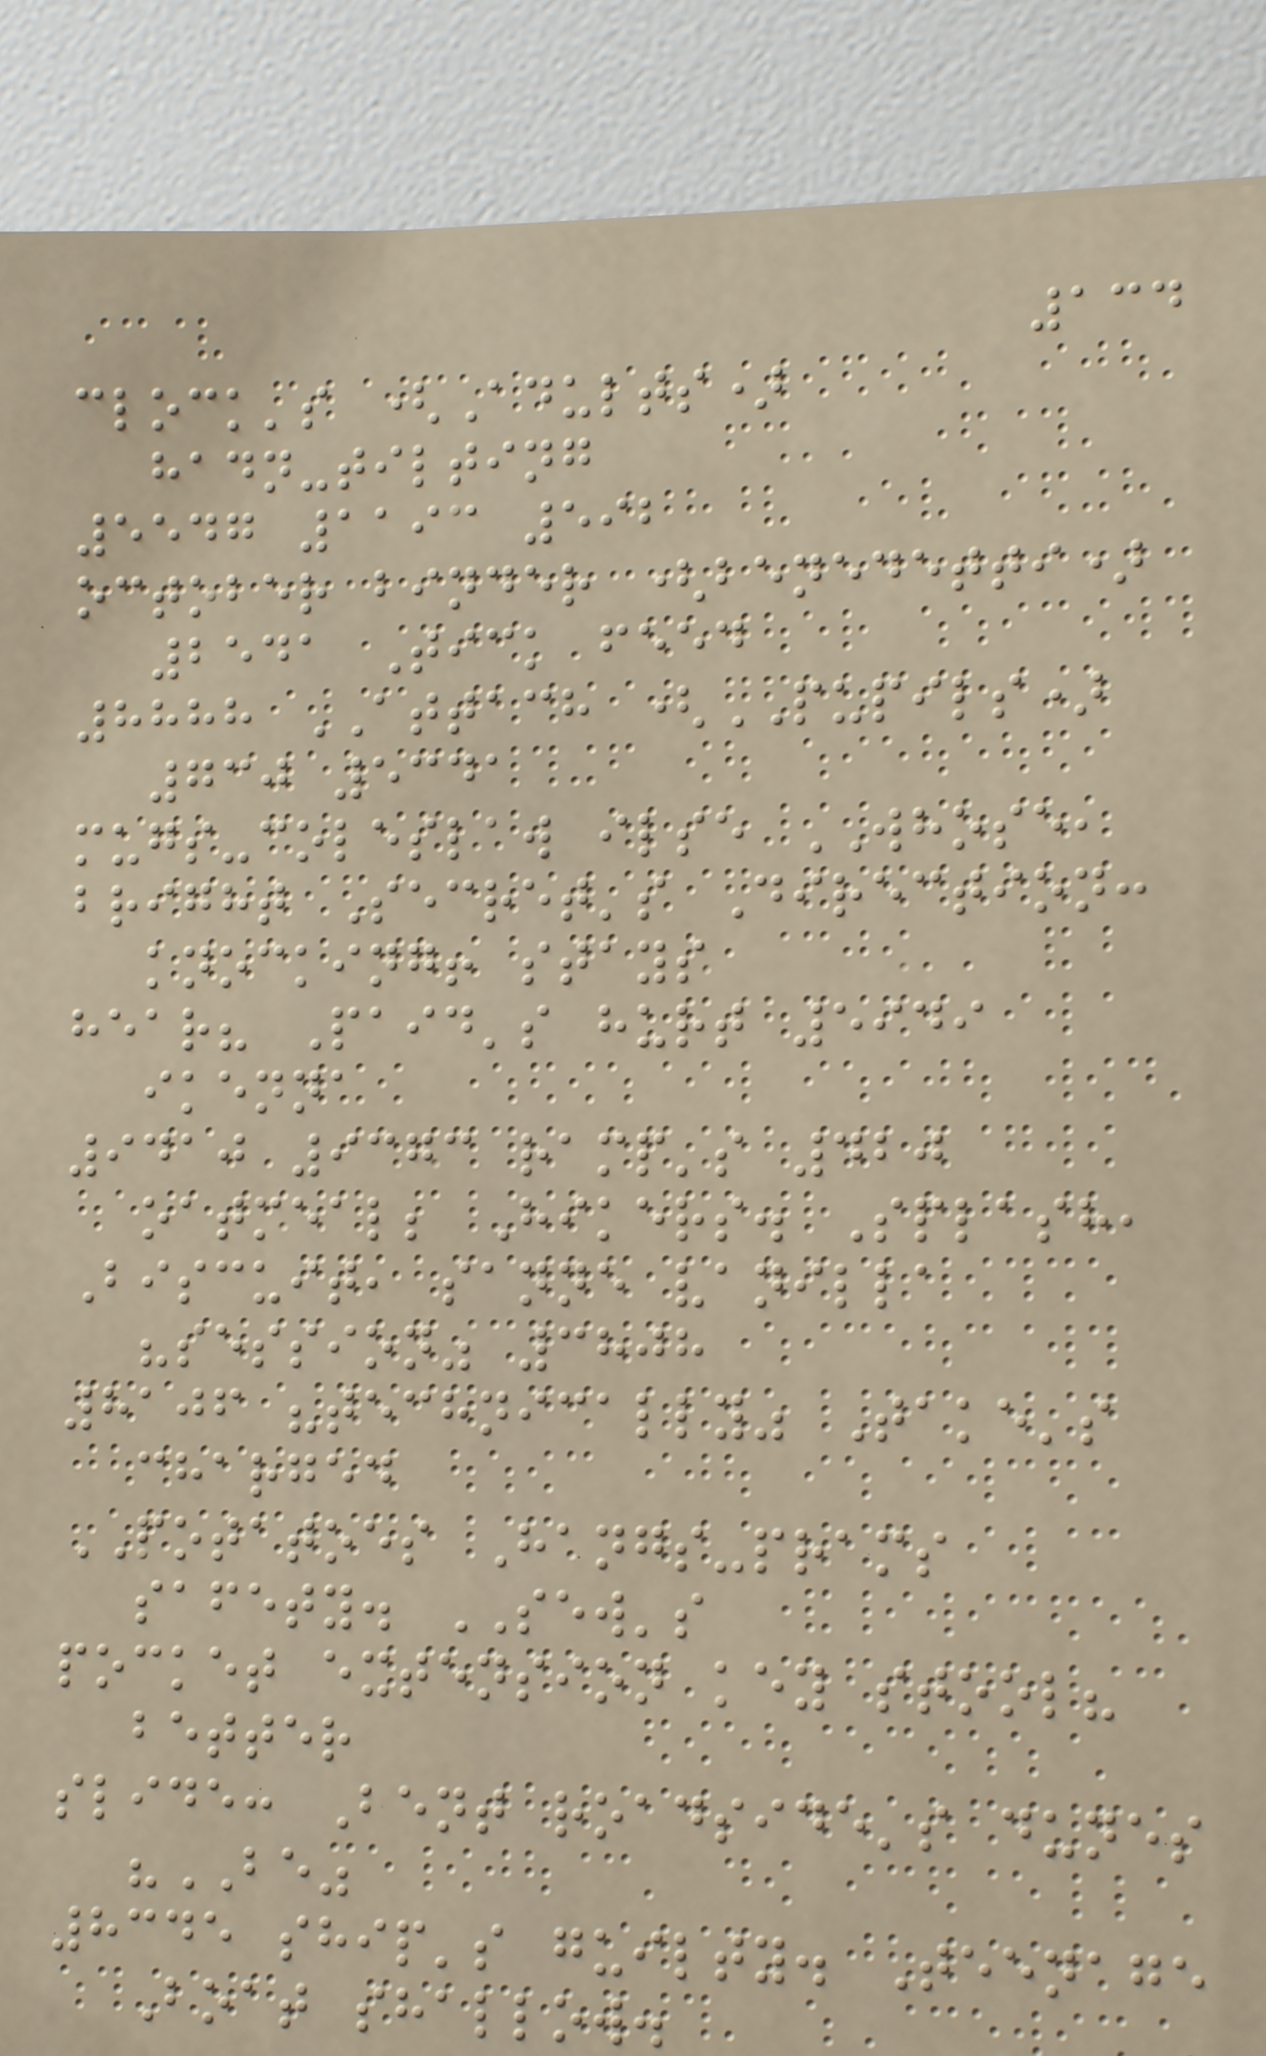134
clock's (Adults)
hadn-tilting
5547 1193 592
october binder (benedetti)
2541 Tick feed
8888 ATTACH (PUPILS)
730 5341
mugs-coleslaw ilse WHOSE,
bright Secret's Direction:
knocking! stays
hear? Paid's hurt 5949
ikenna
9410 9373 ramp's 420
oatmeal; Hikers. Splash,
Biscuit, sanne vanilla
"session" 3808
8106 "technically" Take's
charged
POTATOES Hangs-prams
safety. SEW's
pocket extension key stool?
better
slide: Bent roadside's dunes
"BE"
8345 ship's guilty. Teenage
Boat shallow.
